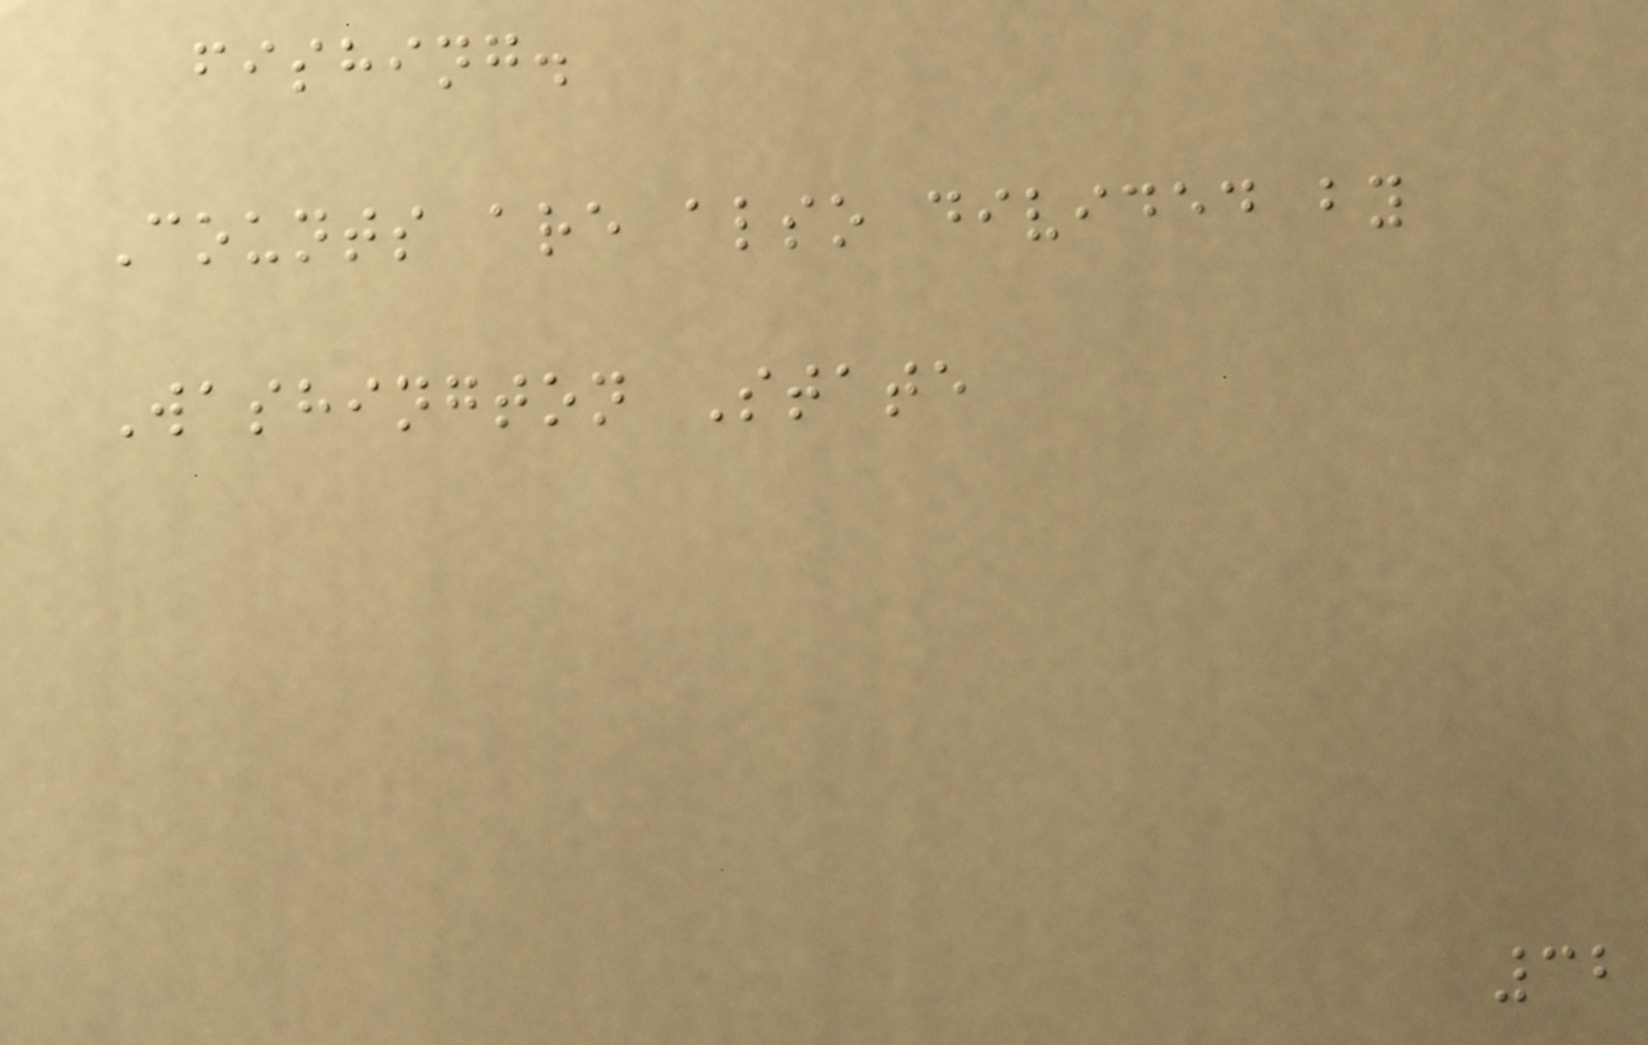fishing.
Counts are also divided by
Washington State
32
